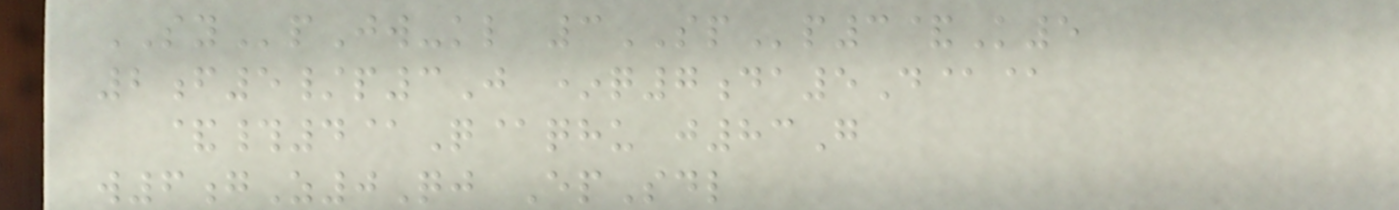SYpJw-kl 3SPp3&K5
2f5/p3J *q7da5D@@
&#4@Q@qhu j83G
w6gZ0Qj EpSdl
